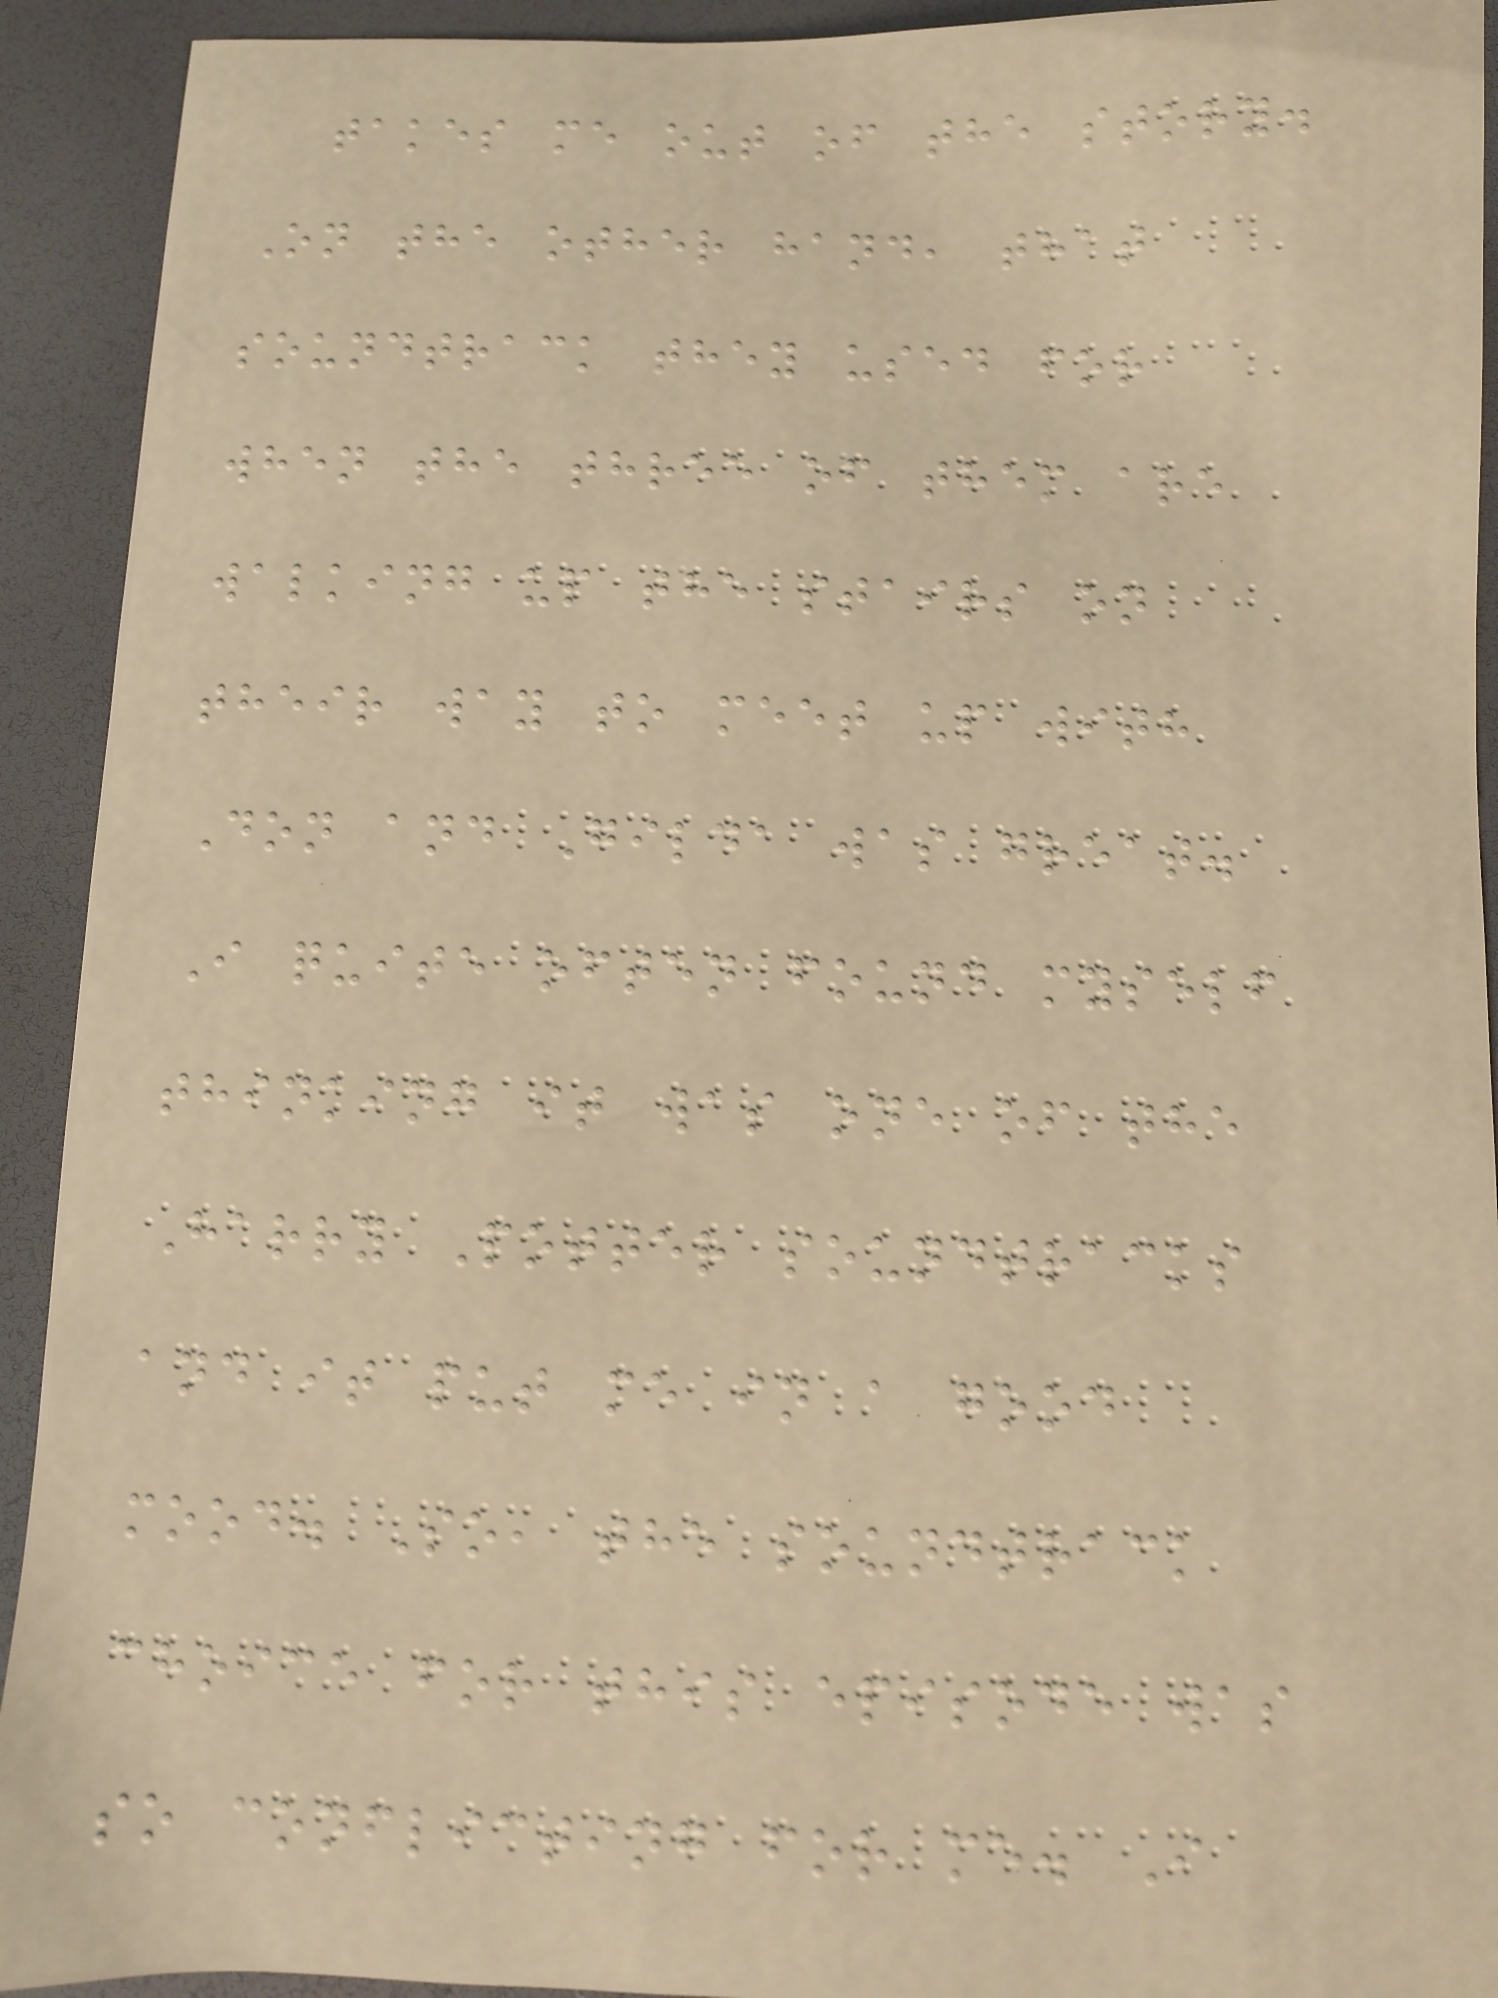takes me out of the story.
On the other hand, that
soundtrack they used for
when the three of them are
walking up the stairs on
their way to meet up with
Don and Gilda was great.
I quite often found myself
thinking it was one of the
Harry Potter soundtracks
and it put me in a good
mood. So, the soundtrack
choice for this episode was
so conflicting for me. I
